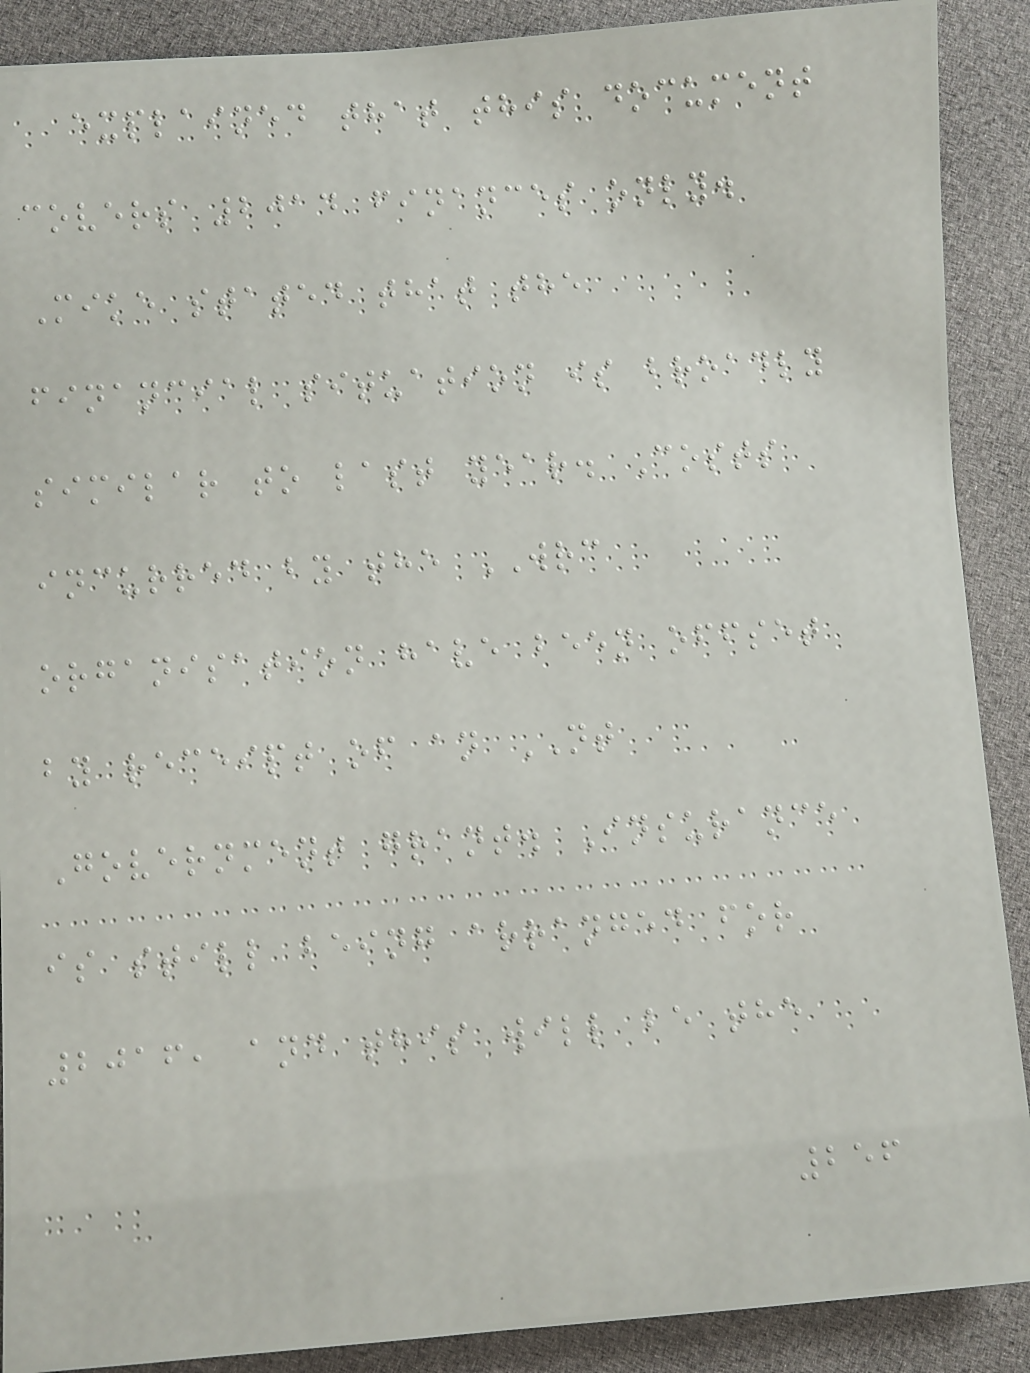explained that this document
covers 2014 finances only.
Mike stated that the
financial situation is broadly
similar to last year. Costs
incurred by the WRC
organisation have been offset
by receipt of an NT
Government grant. Insurance
is still being arranged for
2016, and this will be the
256
